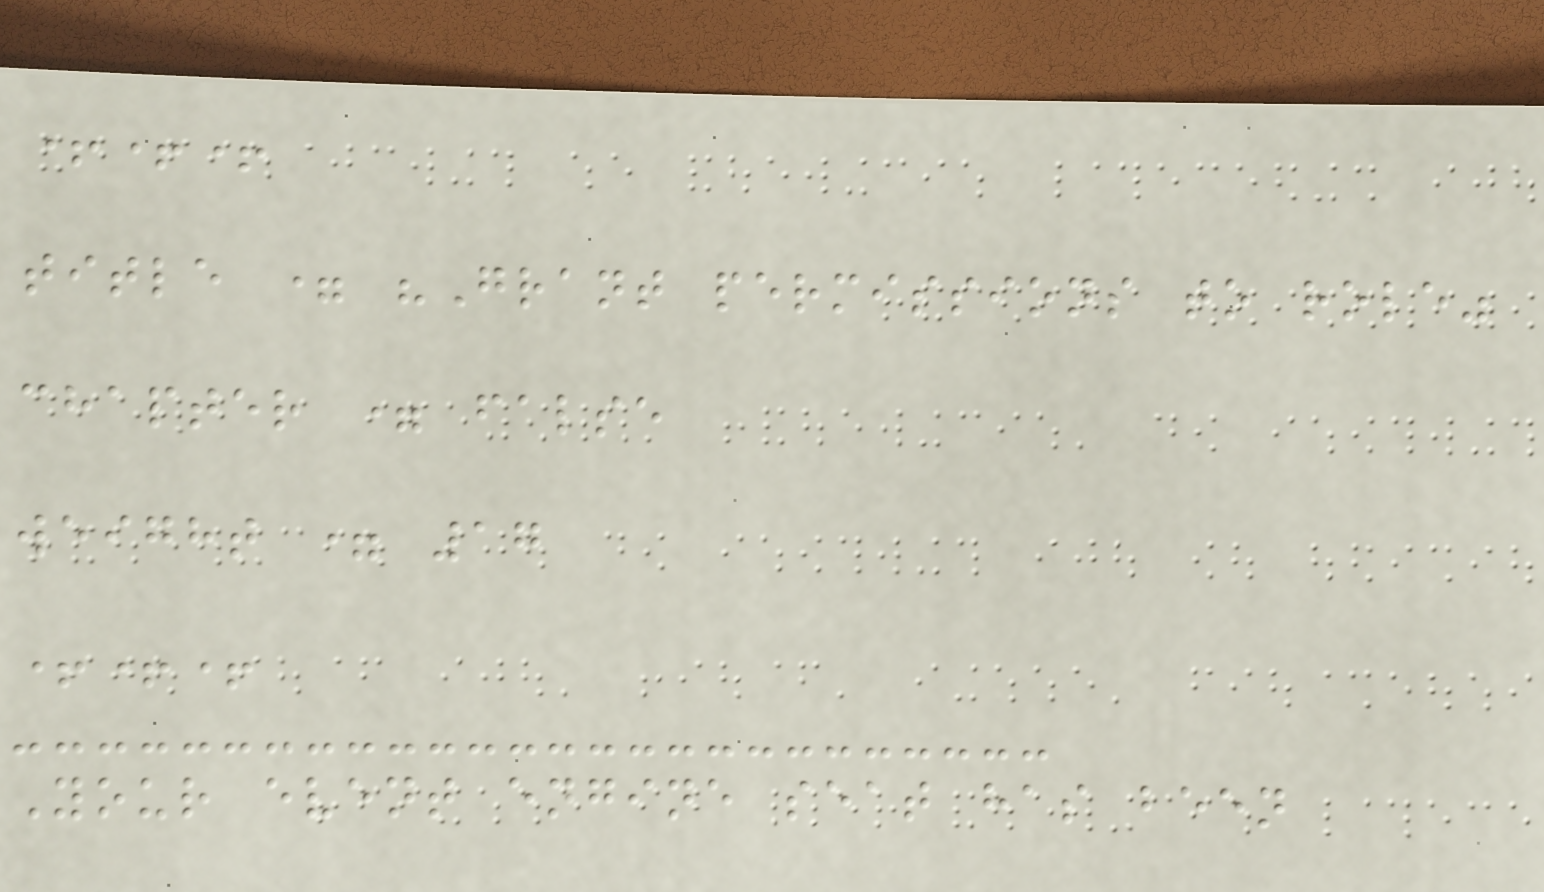+++
title = "Grant permissions to role"
chapter = false
weight = 17
+++
Your event engine seat has been
